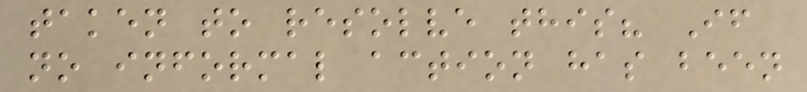taken to resolve this? If
no informal action has been
